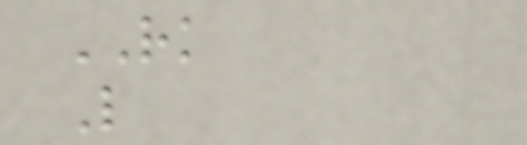RK
L
